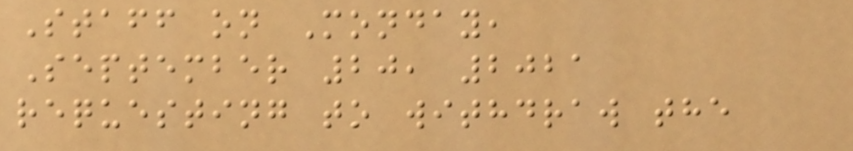Staff on Monday,
September 20, 2021
requesting to withdraw the
